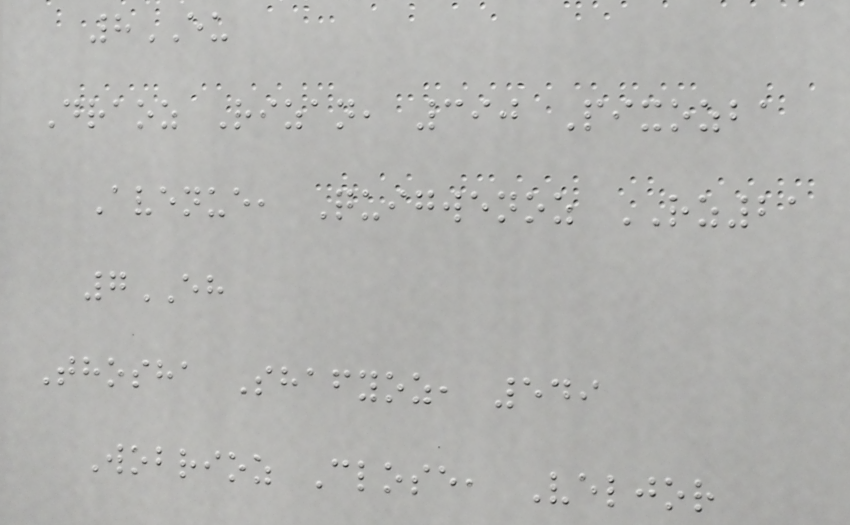8EU
Draoz Rizan, 390 Pixozba
Avenue, Quigwenoz RZ21
7EH
Thosha Shafyoz, 549
Wobrioz Close, Veljor
